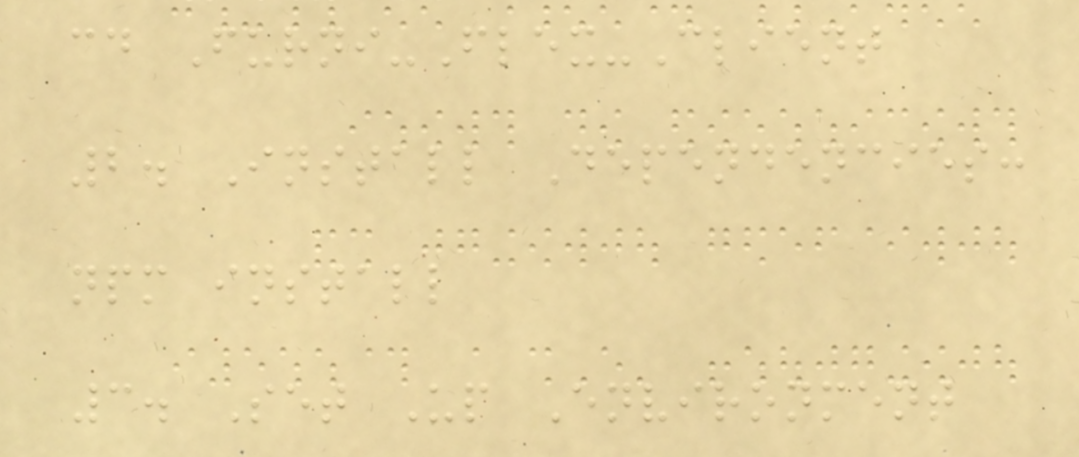cd Furni-Flex-Client
2. Install Dependencies:
npm install
3. Set Up Environment
